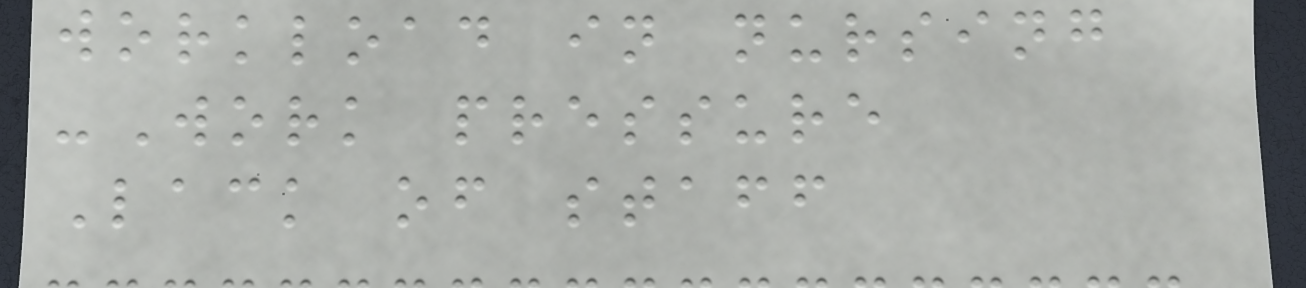workload in nursing
-Work pressure
Lack of staff
